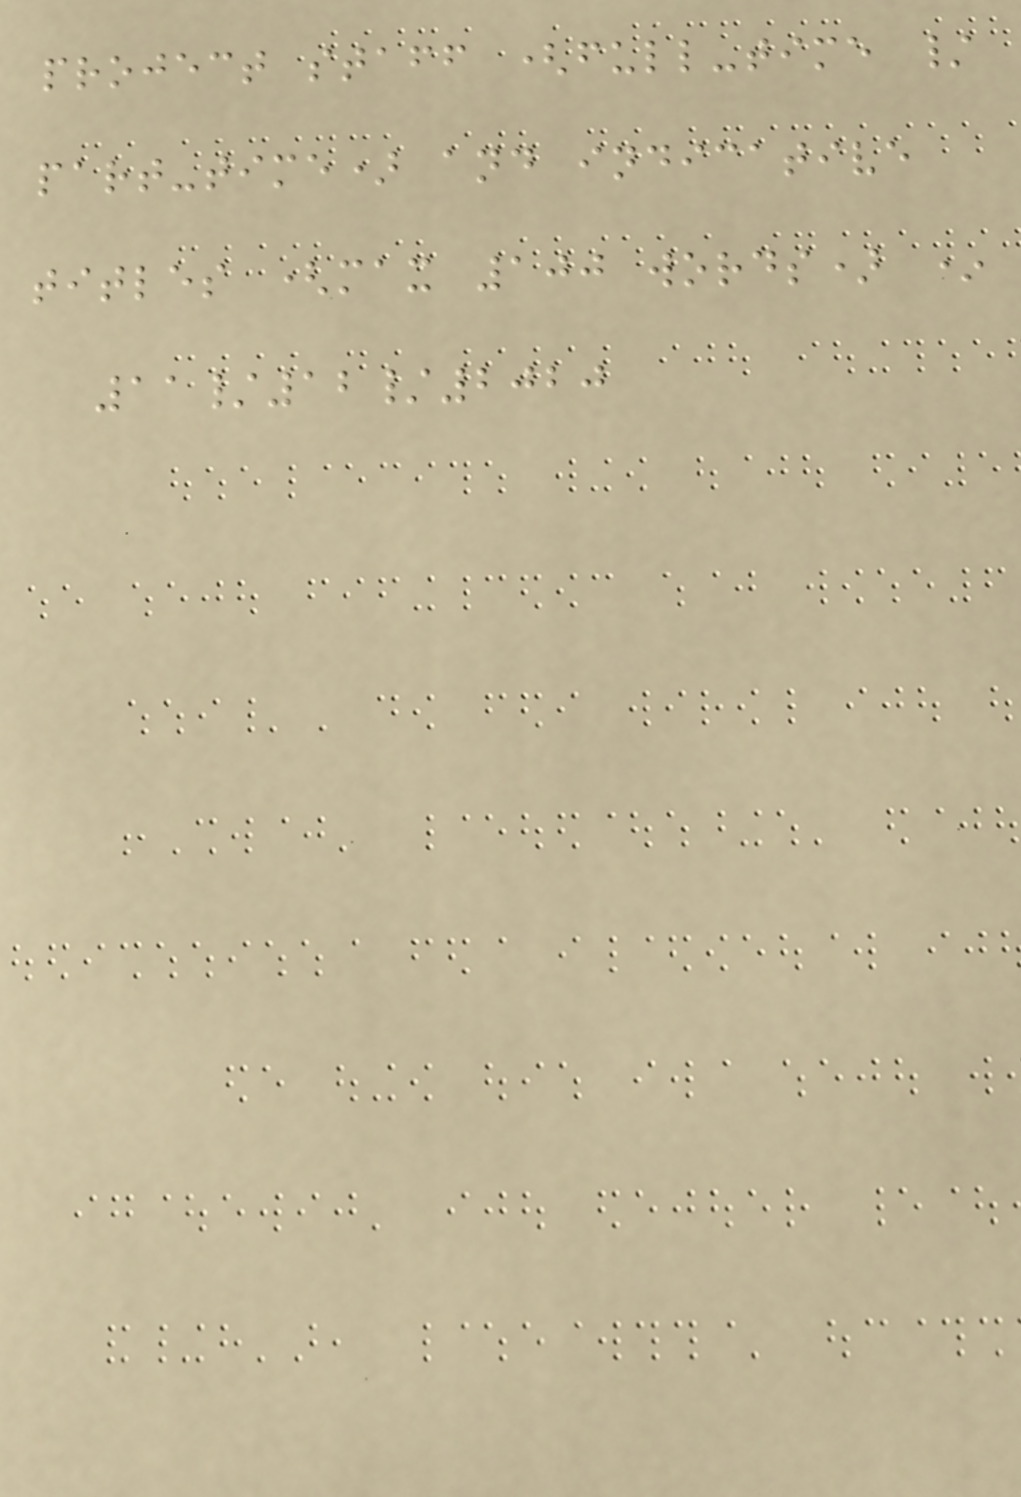project staff (full-time /
part-time) and indicative
titles (max 100 words) *
11/12/2020
